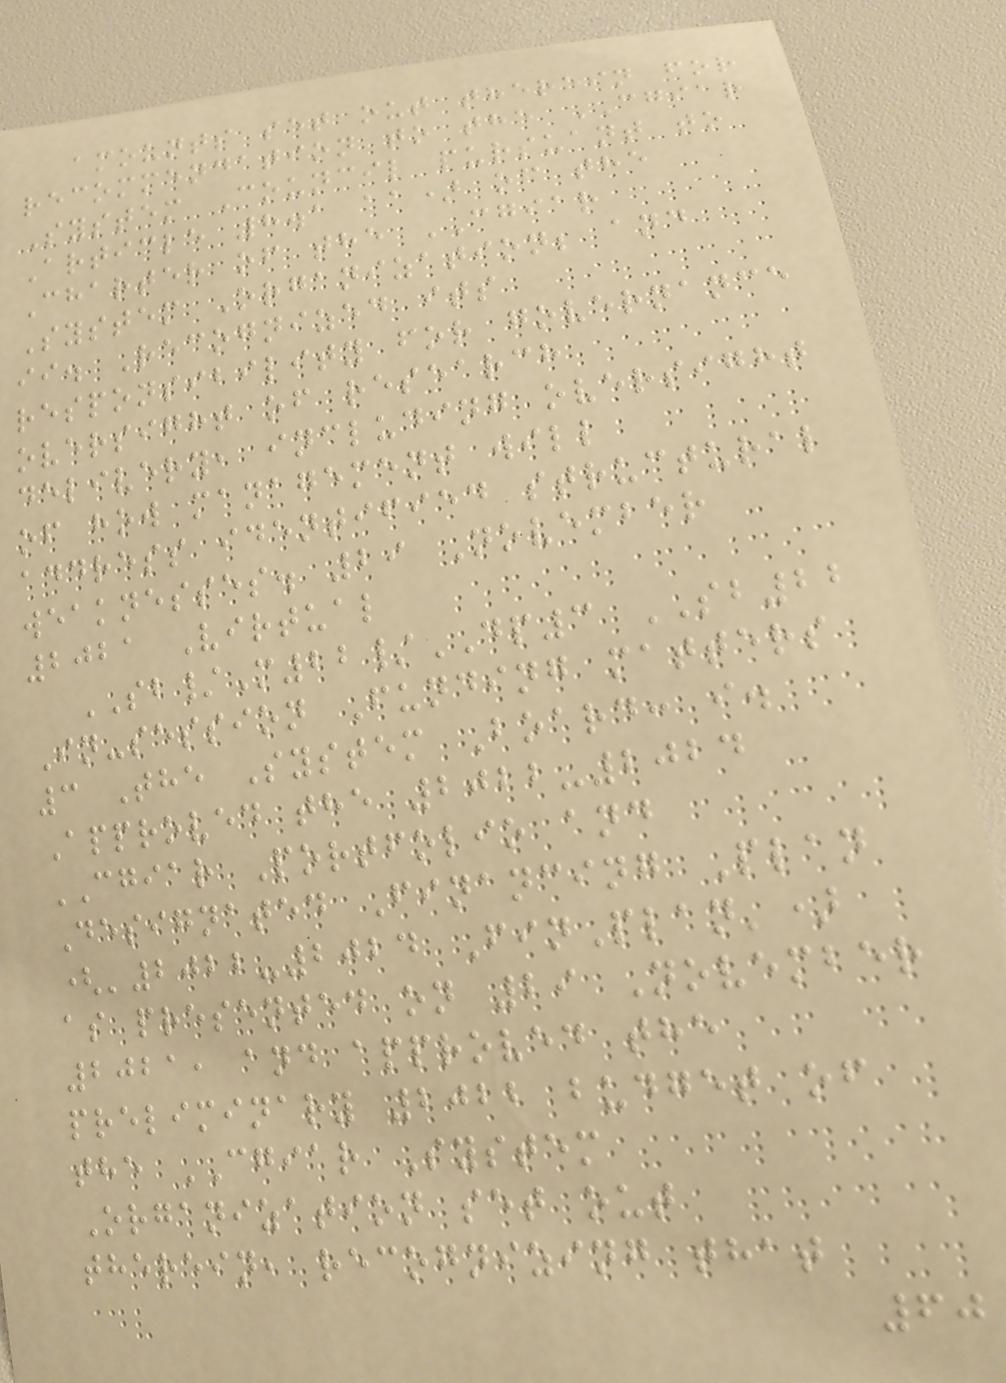amounts set out therein for
recommendation to the CGIAR
System Council pursuant to
Article 8.1 aa) of the
Charter of the CGIAR
System Organization; and
ii. Recognized its
responsibility for governance
oversight of research
delivery, including oversight
of how management will
address identified structural
weaknesses. 29 November
2021 Virtual
SB/M22/DP3 SB22
In-session Funding matters
3 The System Board: i.
Approved the 2022-2024
CGIAR Portfolio and
Designated Financing Plan
('2022-2024 FinPlan')
as presented on 29 November
2021, and approved the
preliminary 2022 budget of
the CGIAR System
Organization set out
therein, recognizing that
60
